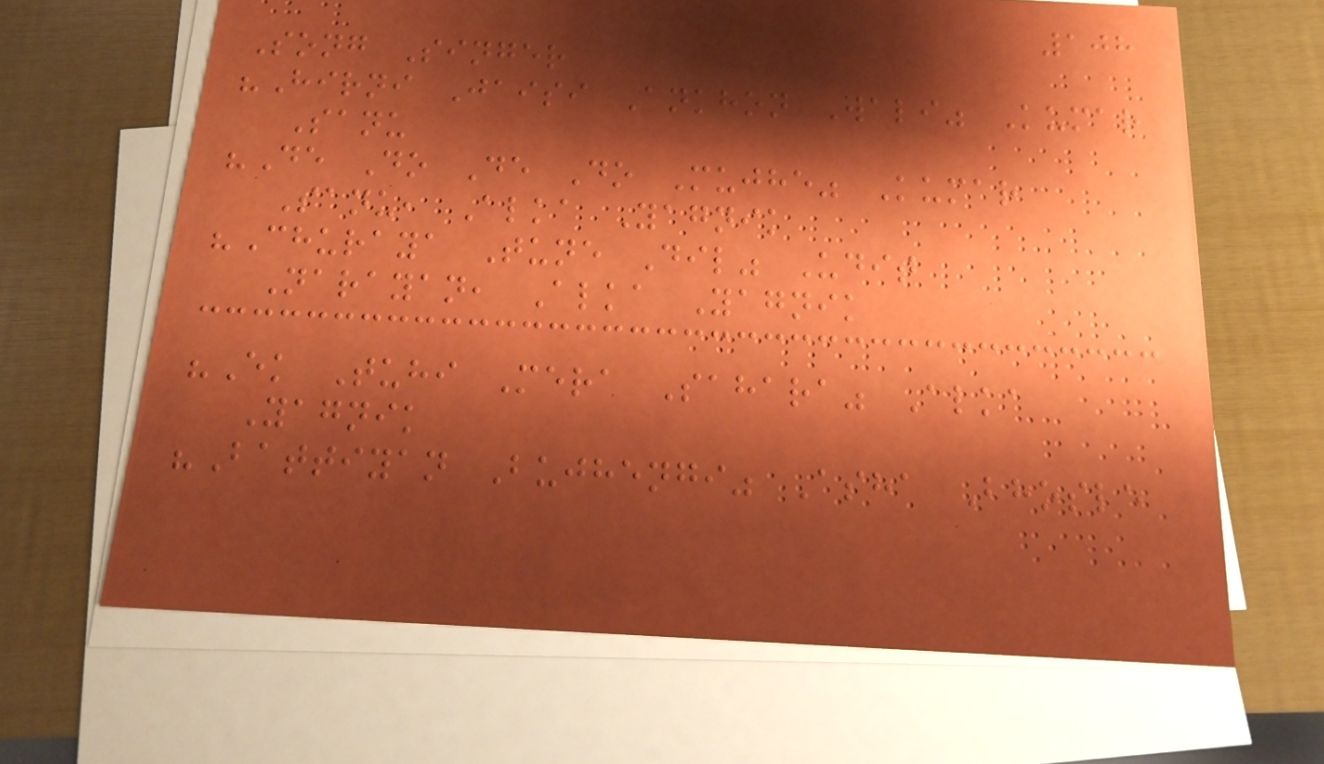108
Song Singer
"Hirni Jaisi Ankhon Wali" Kumar
Sanu
"De Do De Do Mujhe" Kumar
Sanu, Alka Yagnik
"Churaya Tune Dil" Udit
Narayan, Alka Yagnik
"Ek Tuhi Mera Sahara" Alka
Yagnik
"Battiyan Bujhengi" Asha Bhosle
